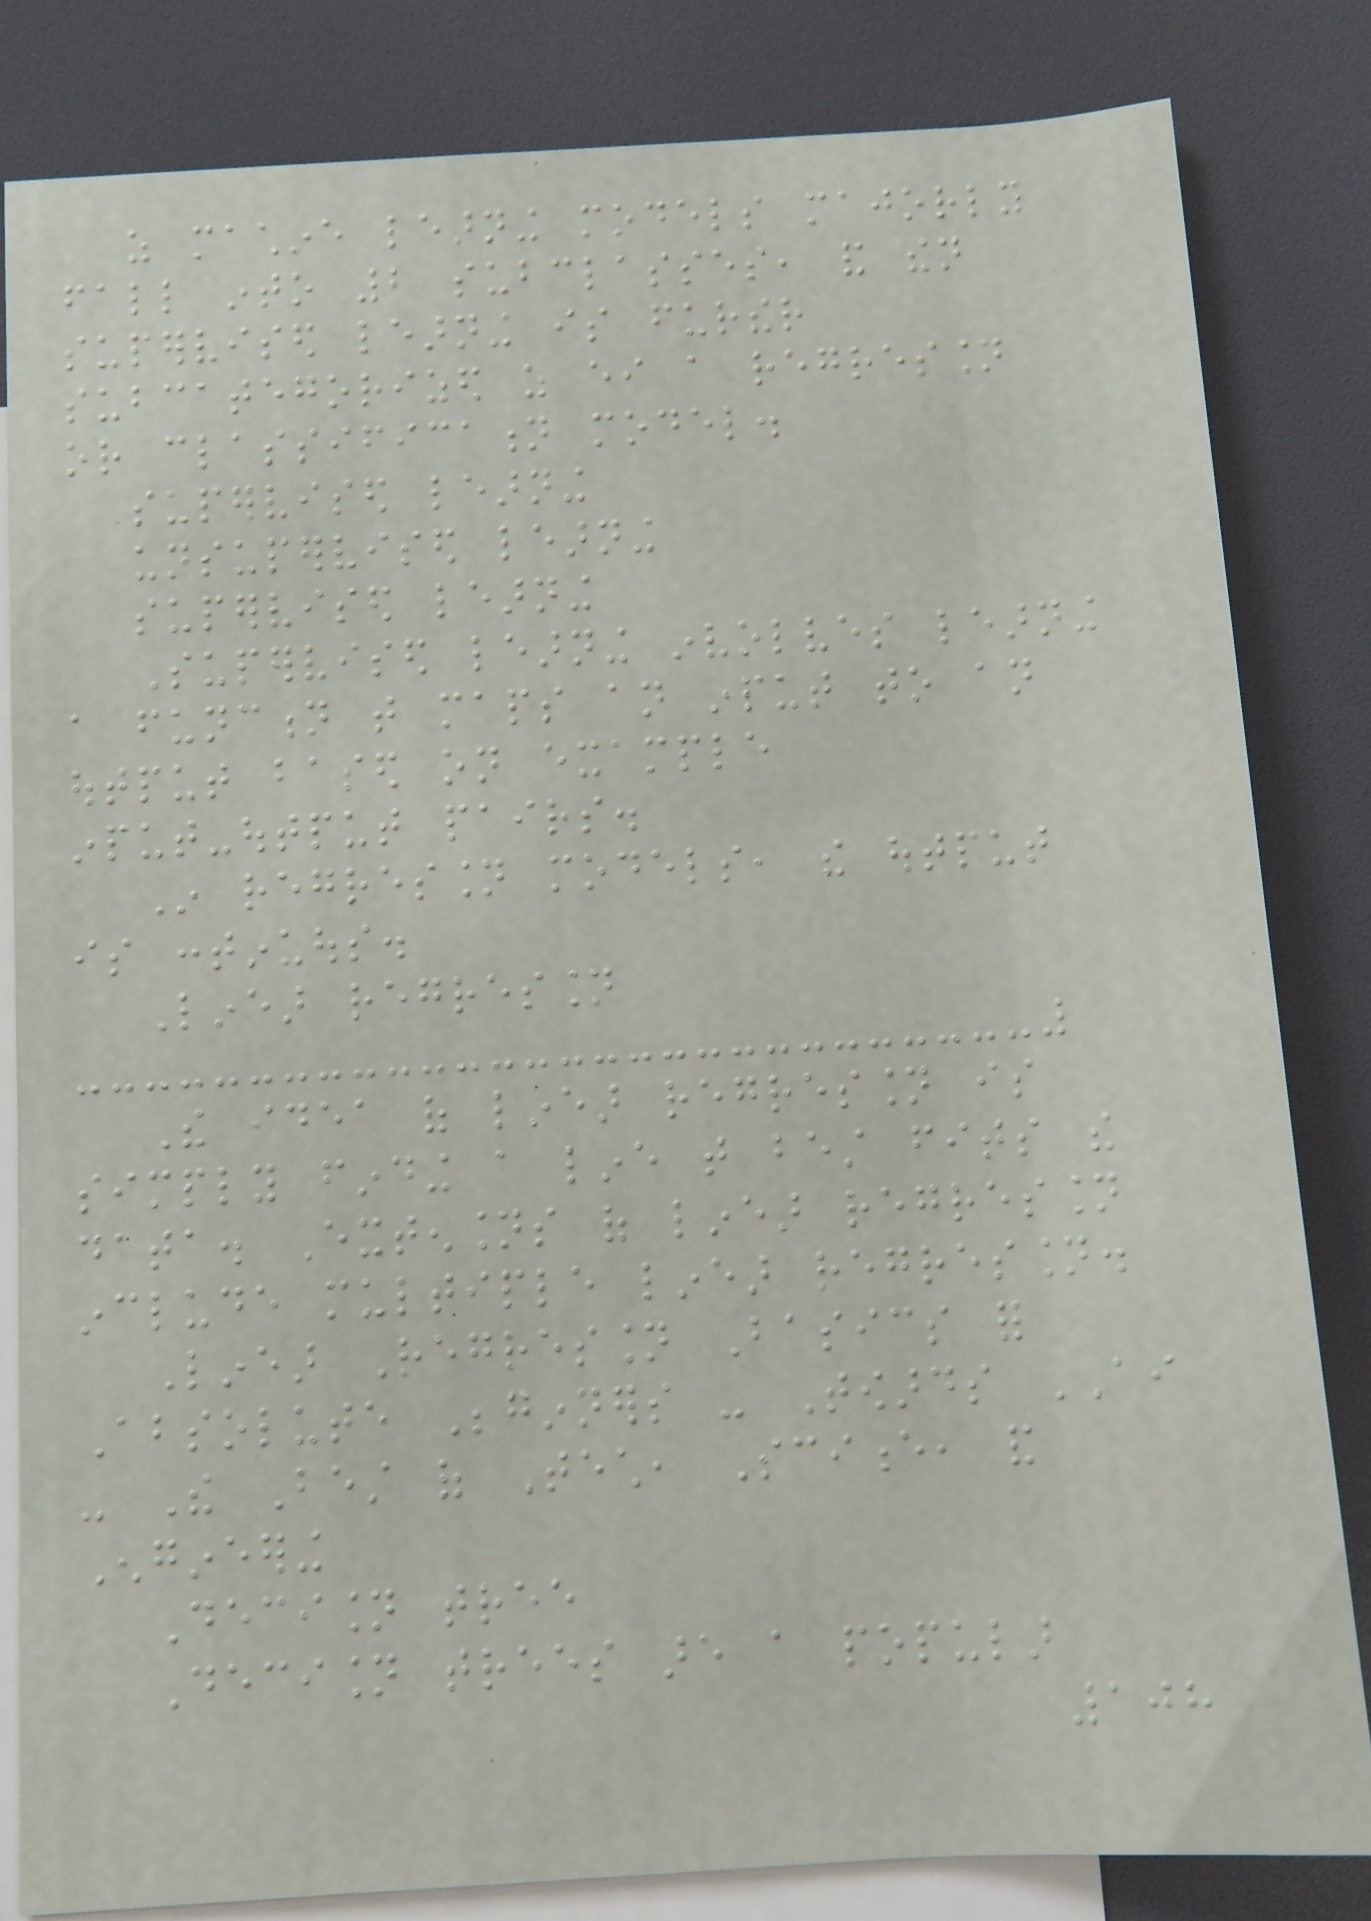as machine learning models majorly
fall into 2 subclasses, and then
supervised learning is further
subcategorized as either a regression
or classification model.
supervised learning
unsupervised learning
supervised learning
Supervised learning involves learning
a function that maps an input to an
output based on example
input-output pairs.
In regression models, the output
is continuous.
Linear regression
The idea of linear regression is
simply finding a line that best fits the
data. Extensions of linear regression
include multiple linear regression.
Linear Regression Basics for
Absolute Beginners - Towards AI
- The Best of Tech, Science, and
Engineering
Decision tree
Decision trees are a popular
108
